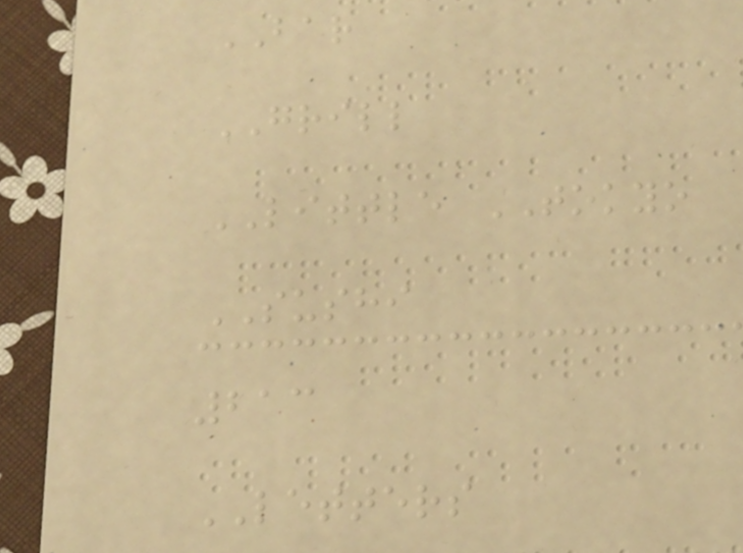BAR
GRILL
LITTLE TOKYO
SUSHI
213
LETTERS
